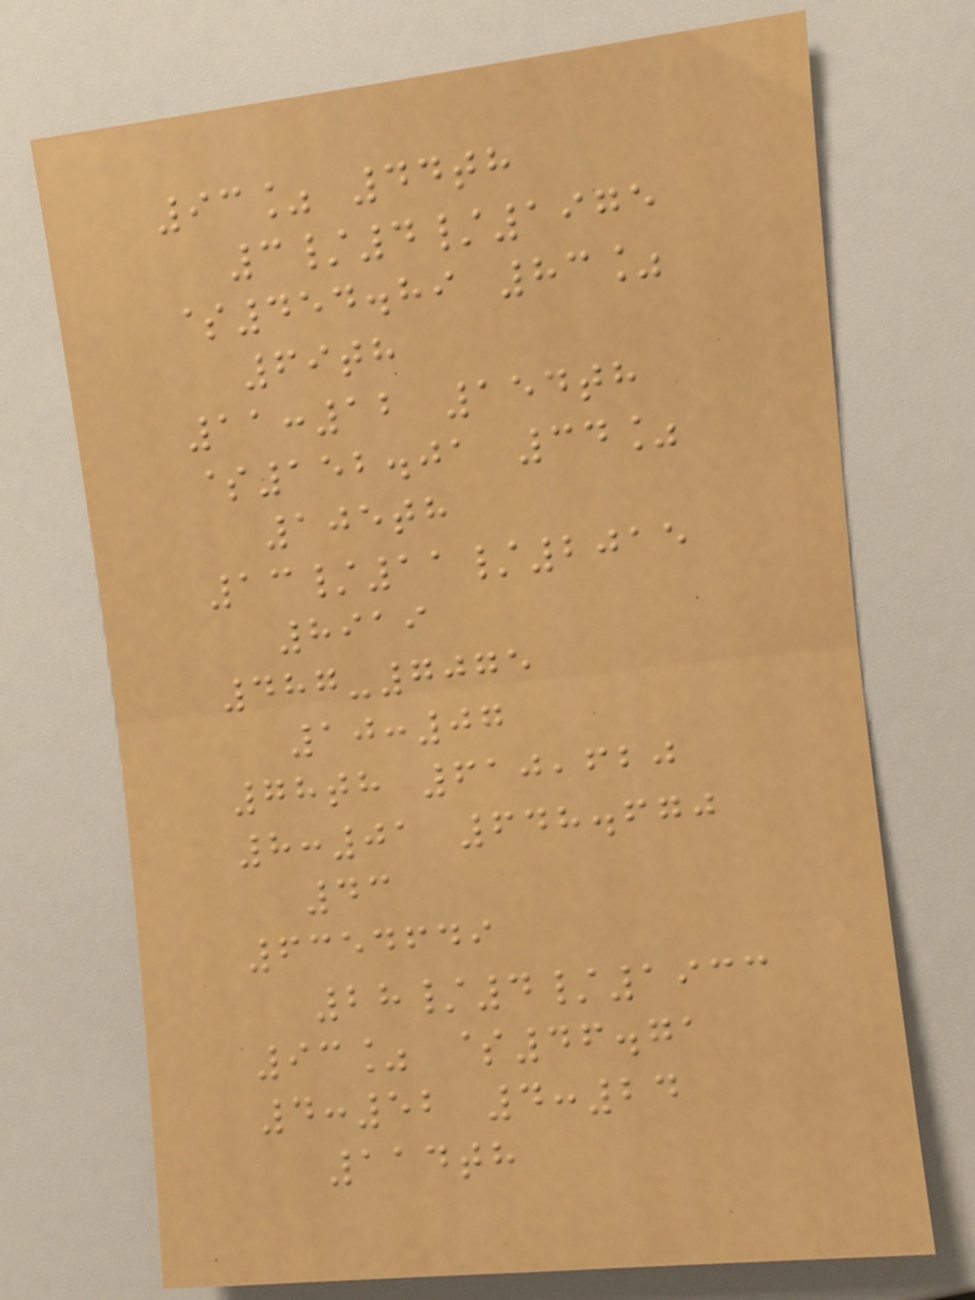93% 44th
3/4/1975
$454.89 83%
69th
11:12 154th
$152.01 34%
105th
13/11/2015
8919
487-7075
10:07
78th 610,620
8:01 648.670
43
6354649
28/4/1933
93% $46.71
4:52 4:24
114th
